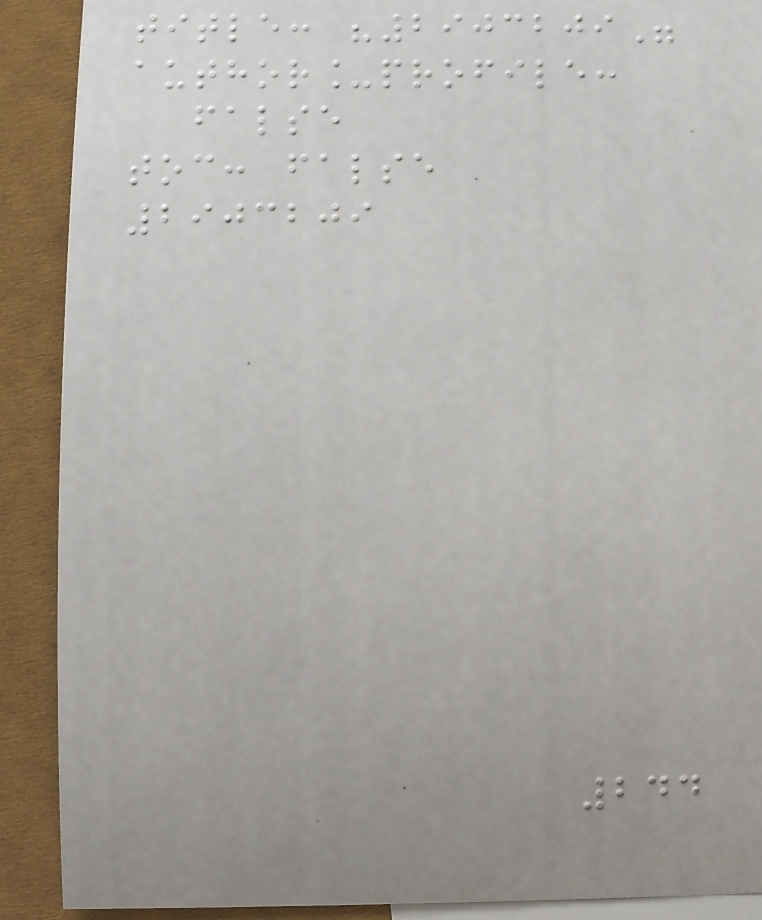title: "2903209"
author_profile:
false
toc: false
2903209
244
